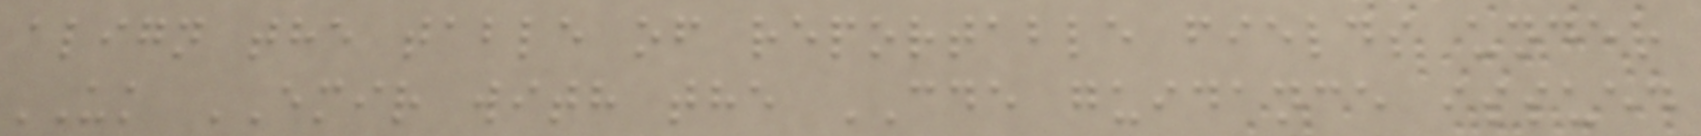align the table of reportable fields under
UK EMIR with the CDE guidance issued
